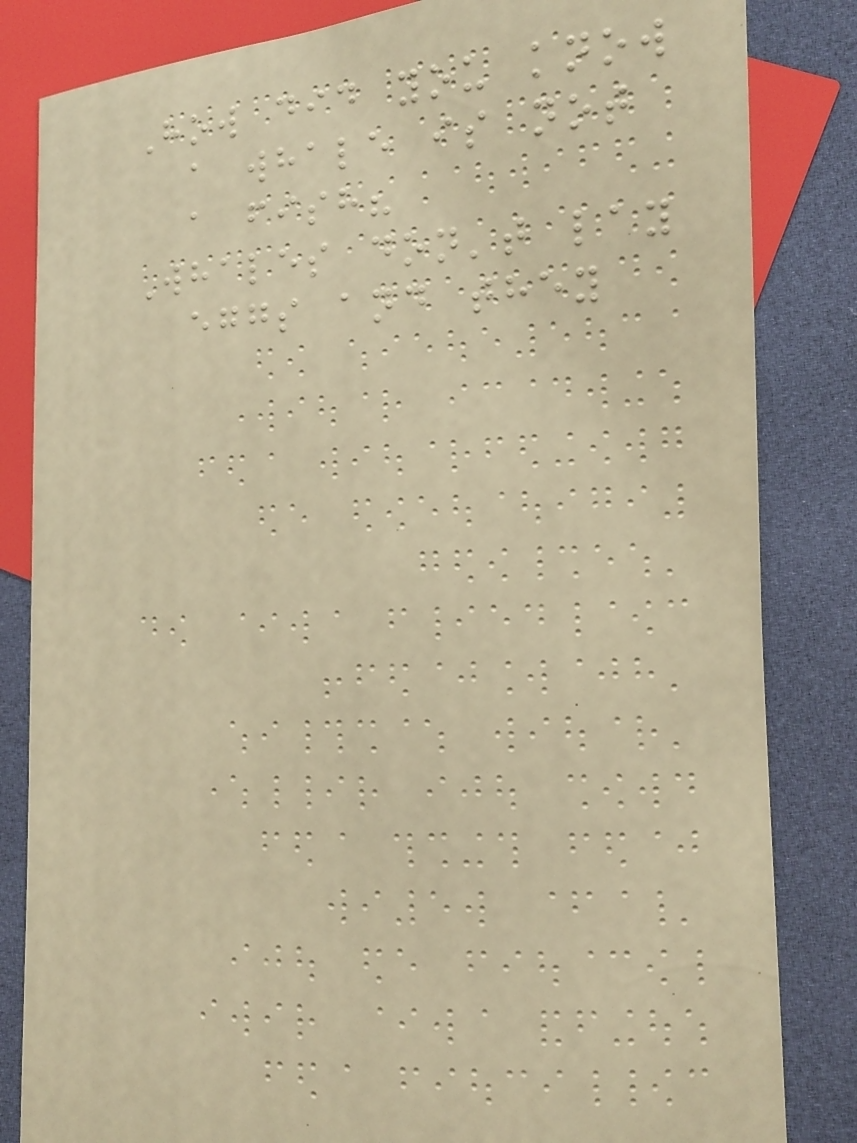How did you know
a whale is not
a fish?
Whales don't lay
eggs and they
